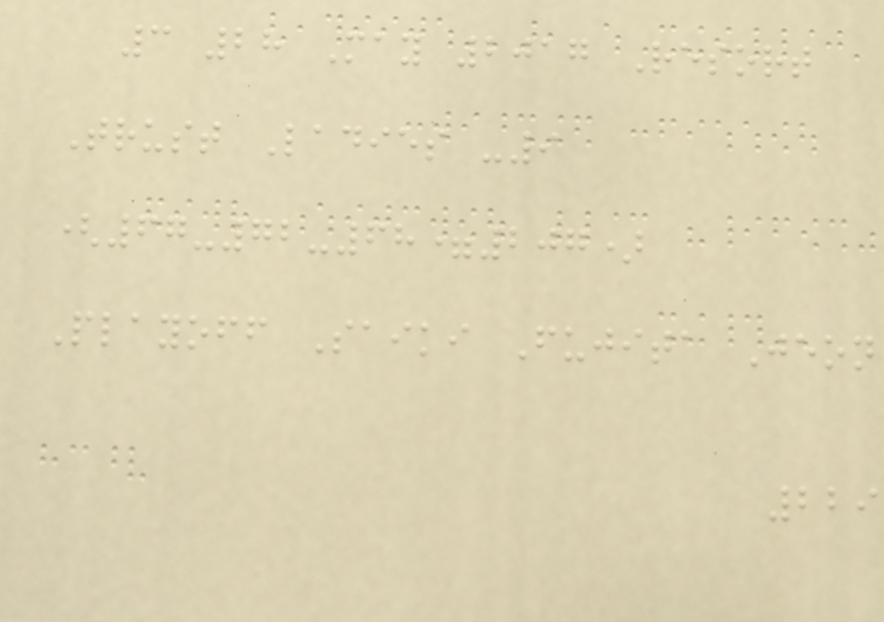3 28 May 2017 Resort
Trust Ladies -9
(67-72-68=207)
Playoff Saiki Fujita Jeon
229
